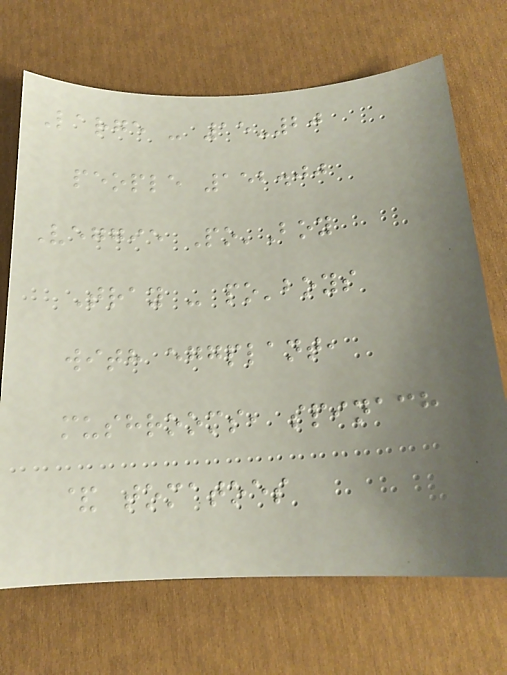Large - 15-20
people 152.00
Veggie Po'Boy
Tray - po'boys
with eggplant,
mushrooms, spinach
& tomatoes
